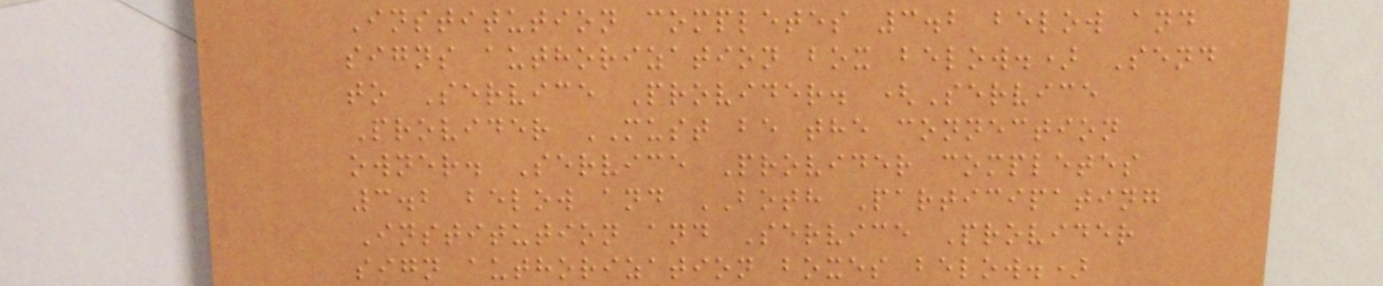Institution completes 3.2 below and
signs authorization box below.) Send
to Service Provider. (Service
Provider MUST be the connection
owner. Service Provider completes
3.2 below and BOTH Participating
Institution and Service Provider
sign authorization boxes below.)
